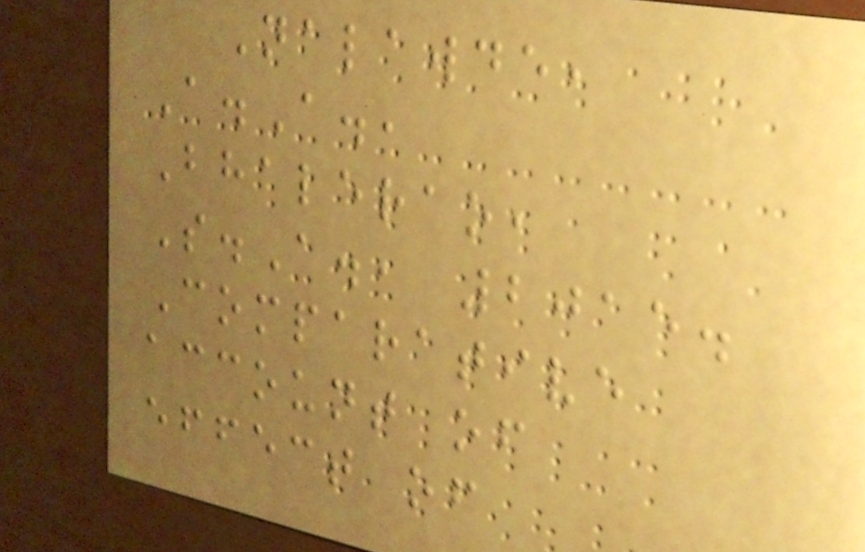Nalawde,
A.A.,
Bhalerao,
S.A., 2015.
Comparative
account of
effect of
